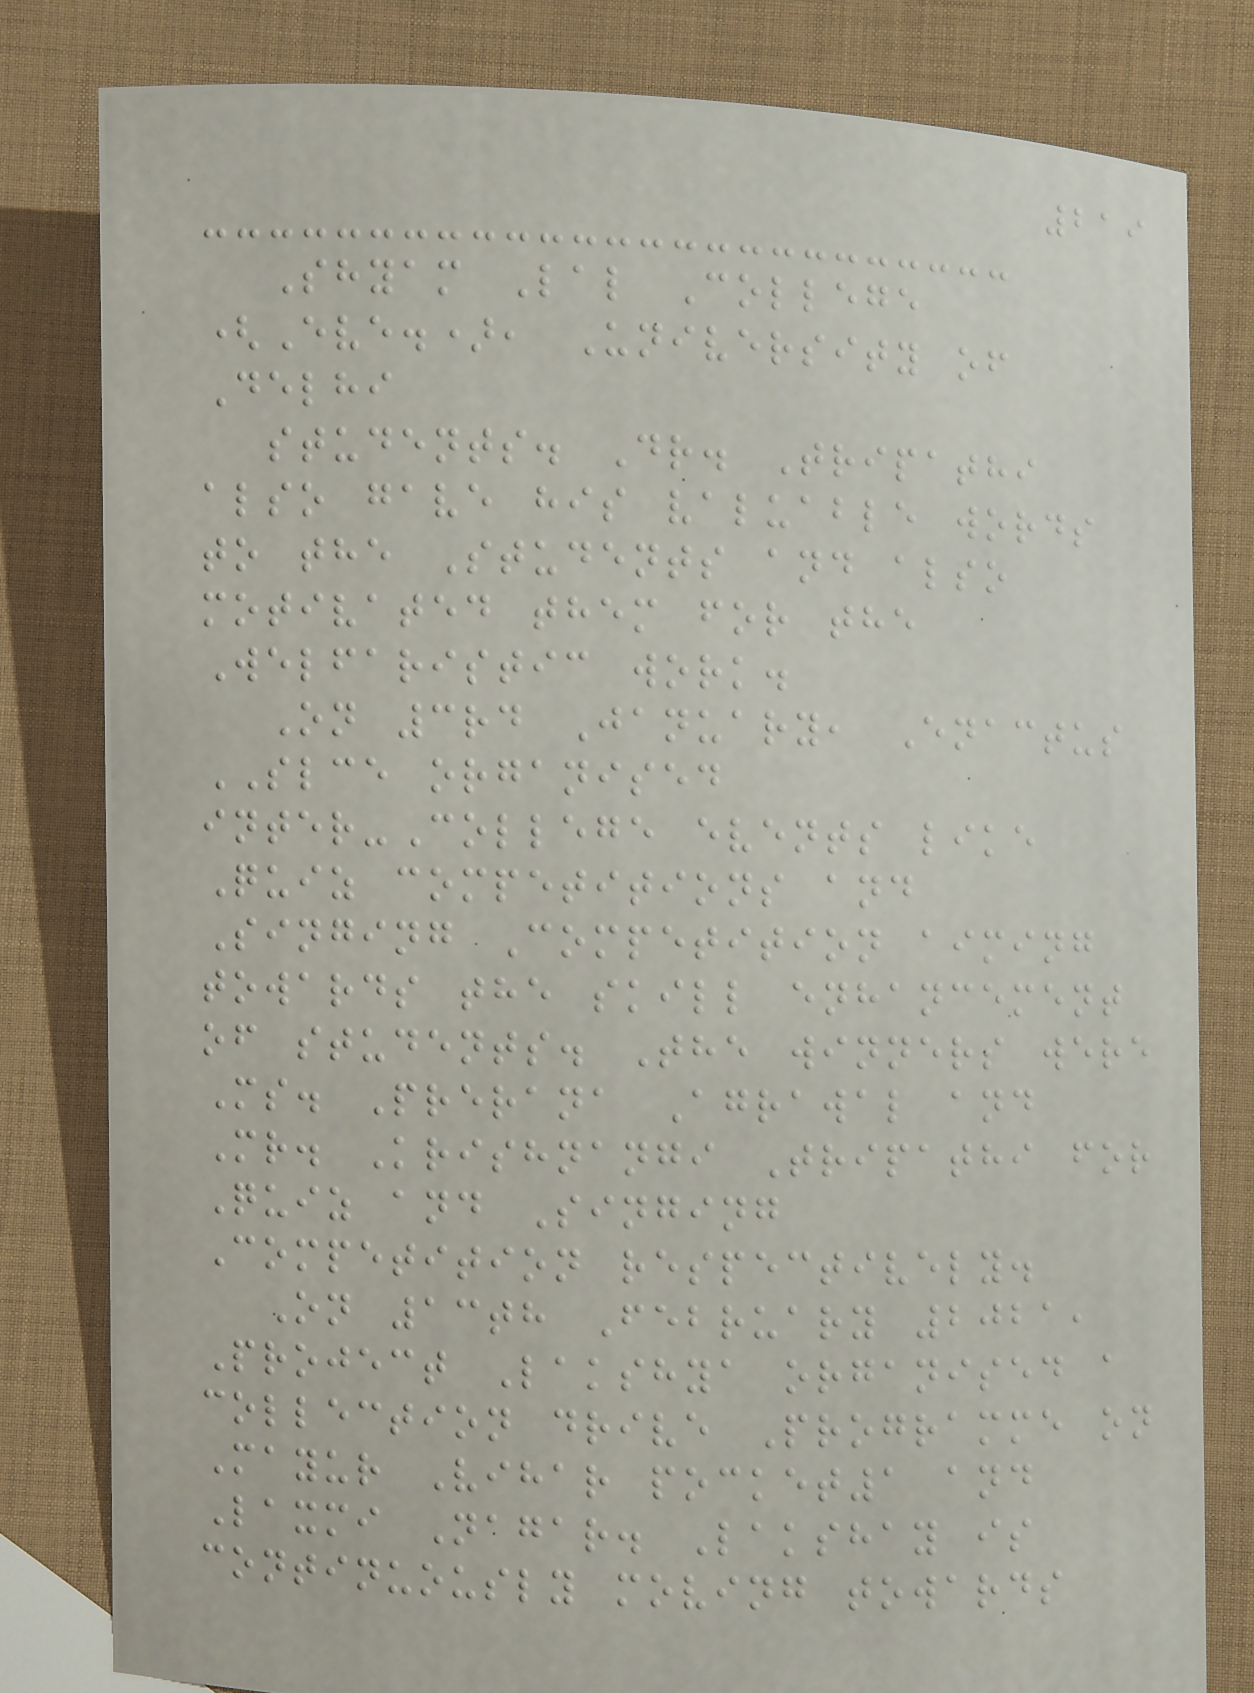219
Shyam Lal College
(Eve.), University of
Delhi
students. Dr. Tripathi
also gave his valuable words
to the Students and also
motivated them for the
Welfaristic work.
On 3rd January, Enactus
SLCE organised
inter-College events like
Quiz competitions and
Singing Competition aiming
towards the skill enhancement
of students. The winners were
Ms. Prerana Agrawal and
Mr. Krishnangi Tripathi for
Quiz and Singing
Competition respectively.
On 13th February 2021,
Project Lakshya organised a
collection drive Programme on
Mayur Vihar pocket1 and
Laxmi Nagar. Lakshay is
continuously moving towards
